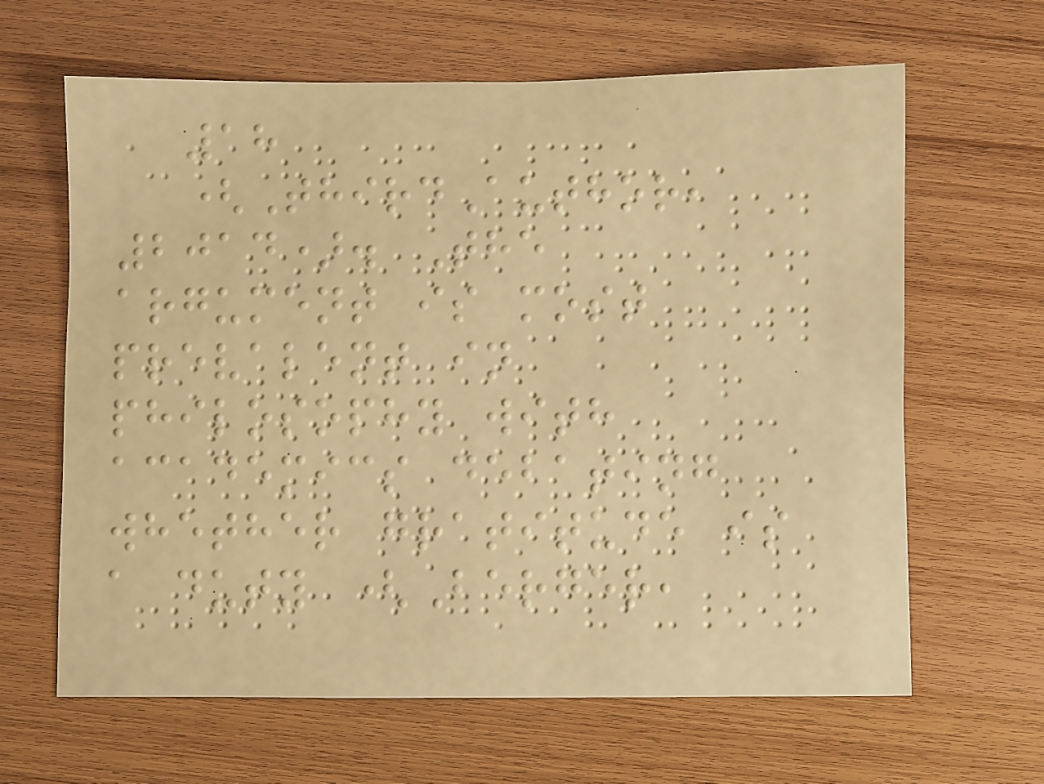18
(ThirdAuthor,
2014). The
argument is most
prevalent in
philosophy with
academics debating
whether gratitude is
a duty (Berger,
